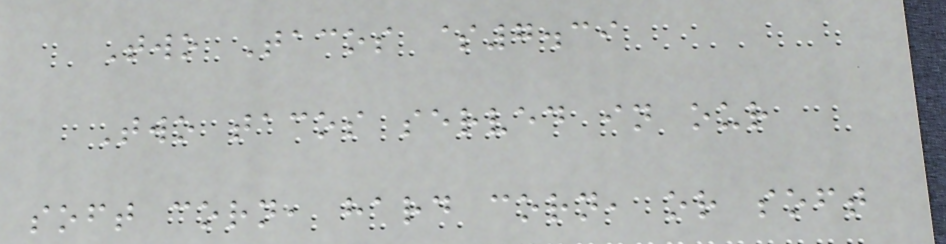Two Tacos $7.39
Two tacos served in our
soft corn, hard corn, or soft
